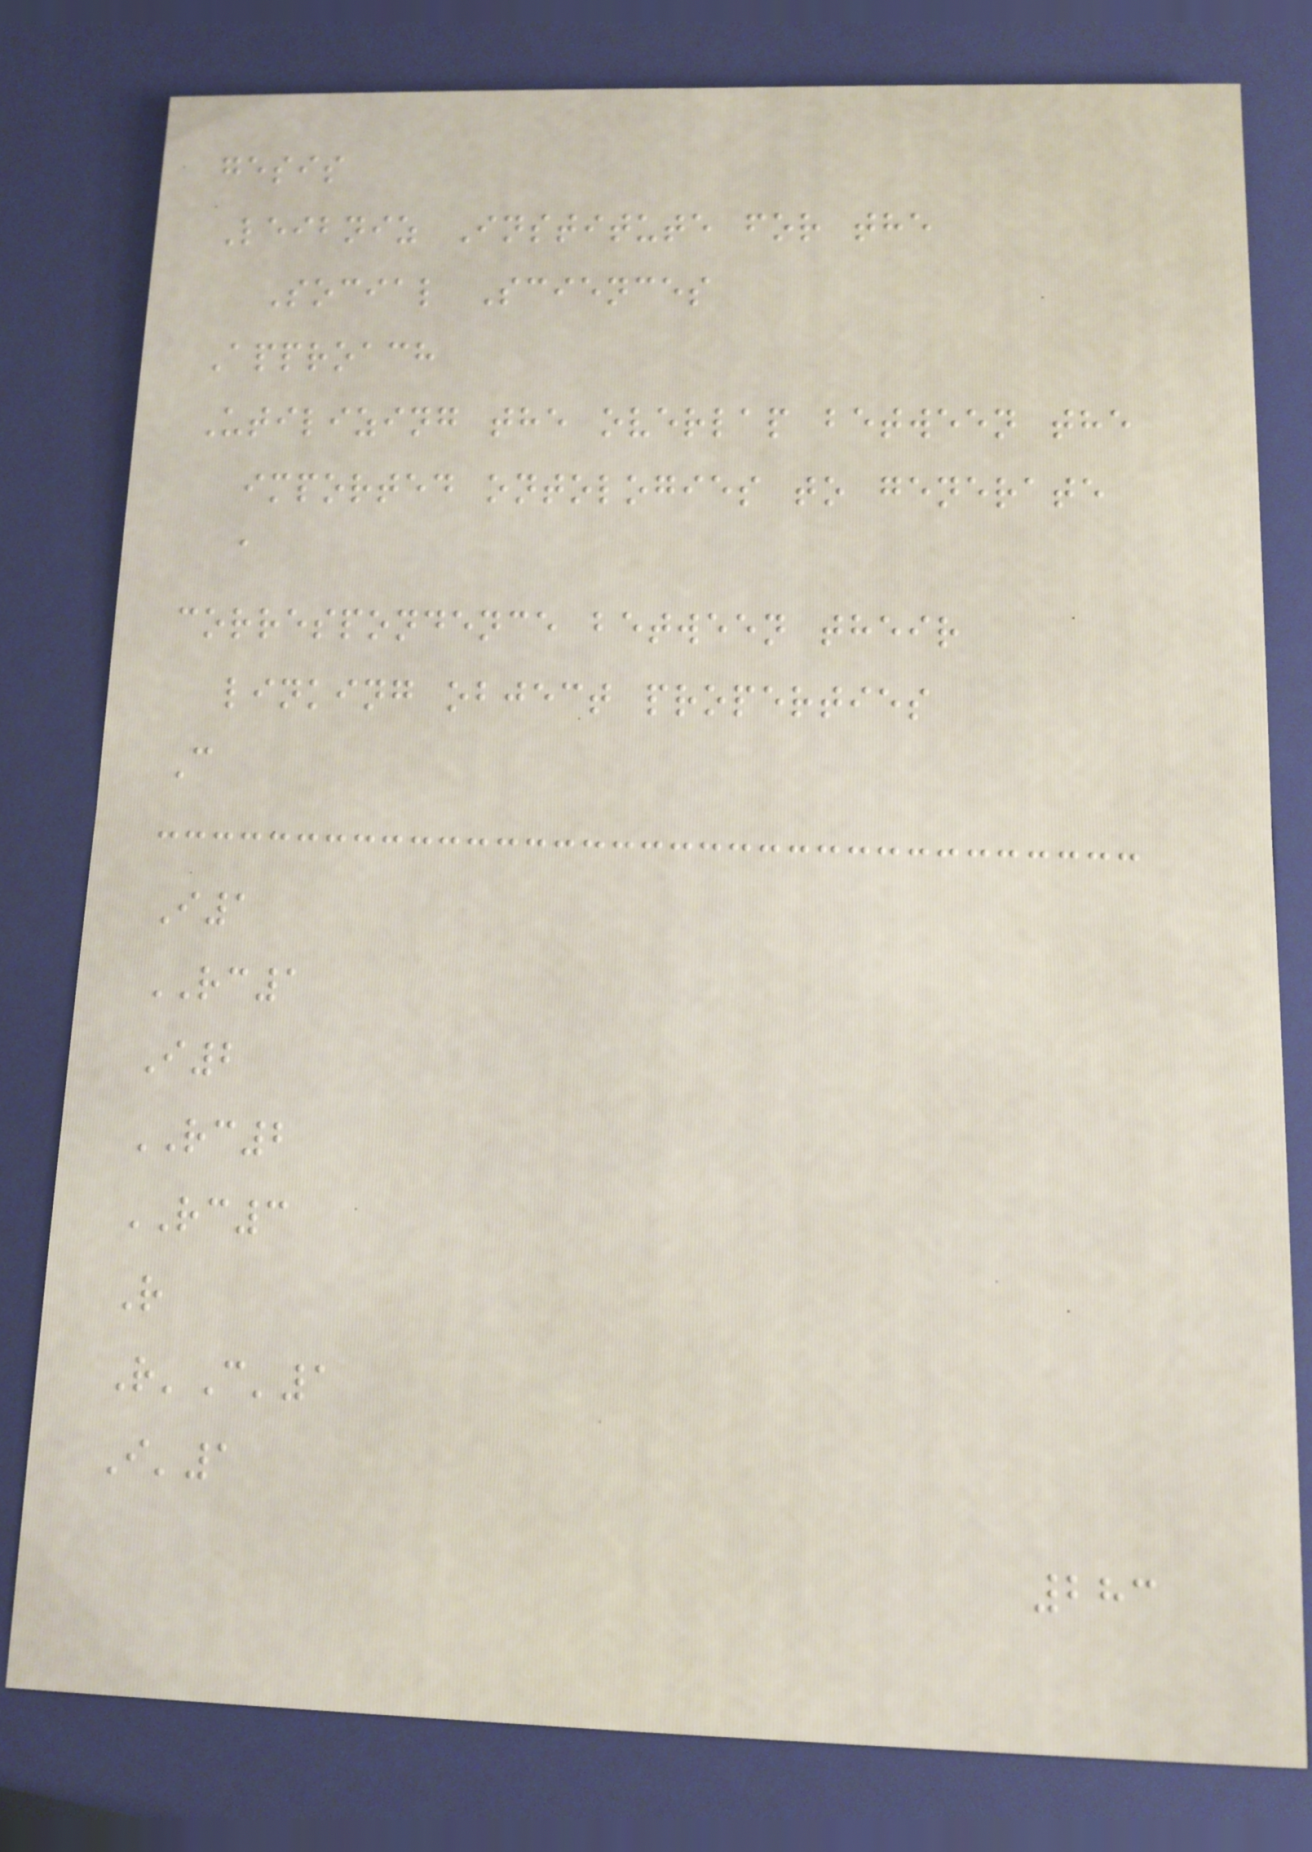gesis
Leibniz Institute for the
Social Sciences
Approach
Utilizing the overlap between the
imported ontologies to generate
a
correspondence between their
linking object properties
C
I1
RC1
I2
RC2
RC3
R
R'C'1
I'1
283
